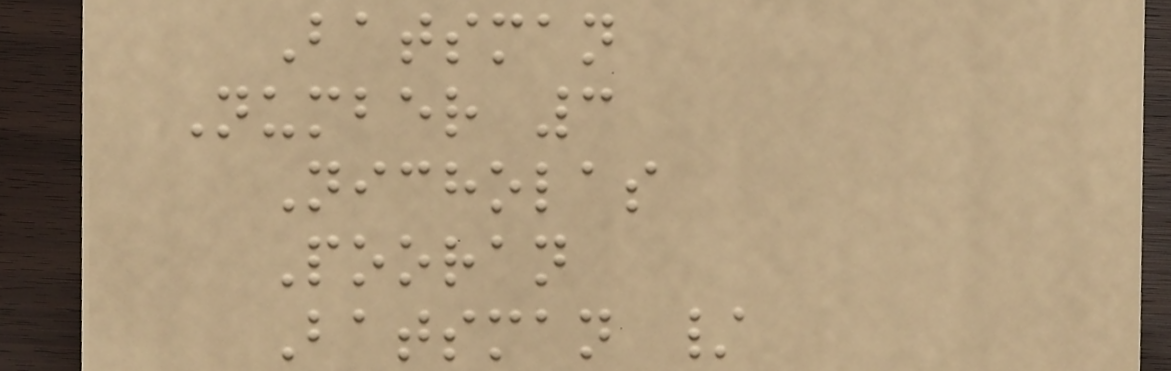Batsman
Number 3
Nicholas
Pooran
Batsman /
